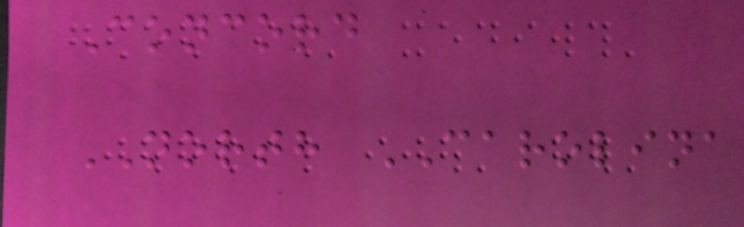Concord
NORTH CAROLINA
